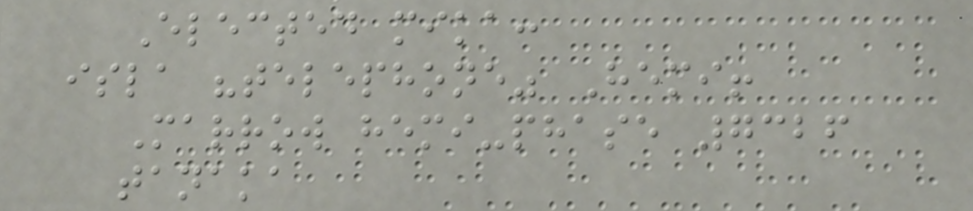Elected mika:
isla "telephone" Hemi!
Marrow hemi-phase 7326
tanaka
